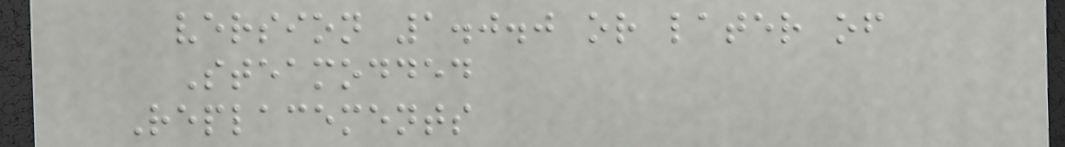version 1.0.0 or later of
Steamodded
Replacements
